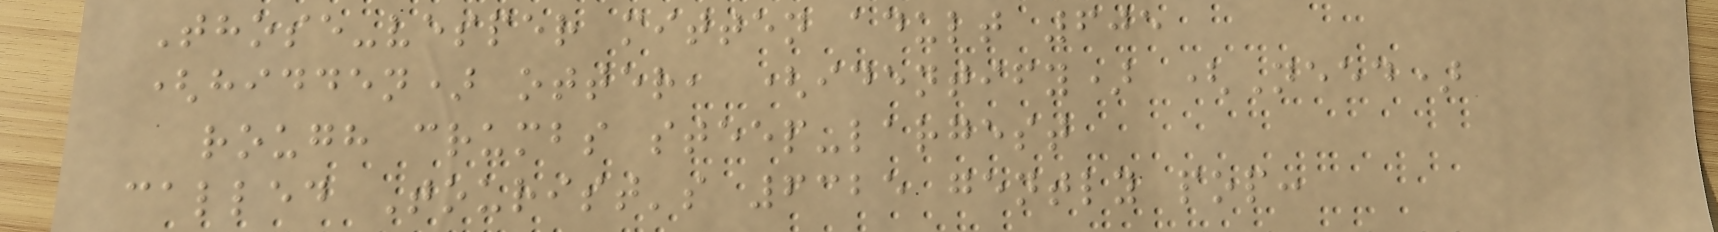Those-vesper mitten adult 605
(hidden) otter, (identify) (Need)
rough crumbs steep-largest
called Tourist's 6325 gently pop:
